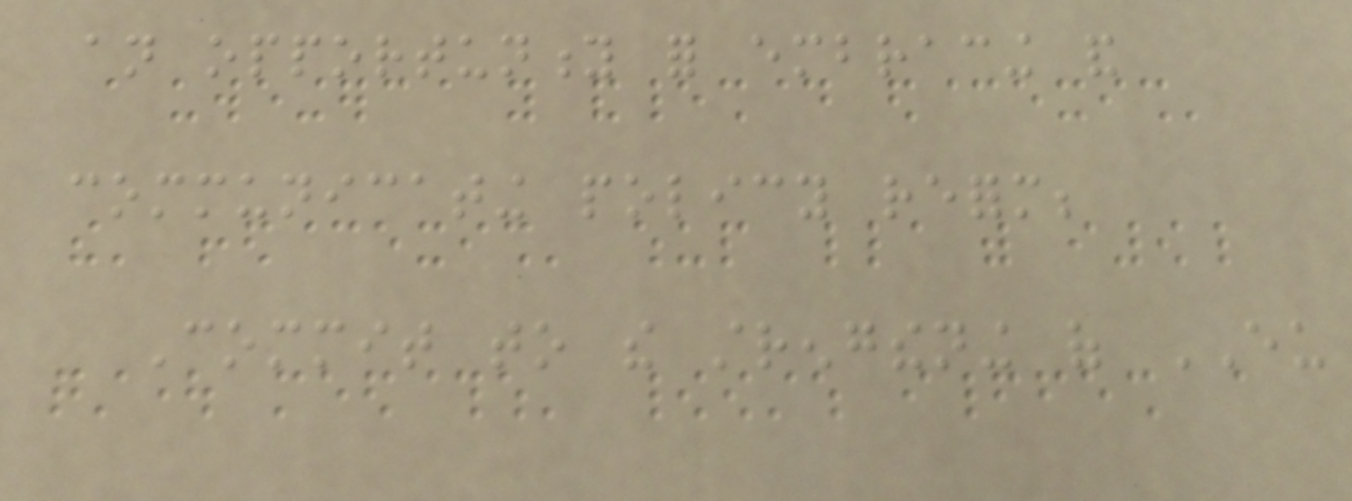an opportunity for embracing and
communicating policy reform;
Commit to the strengthening of EU
